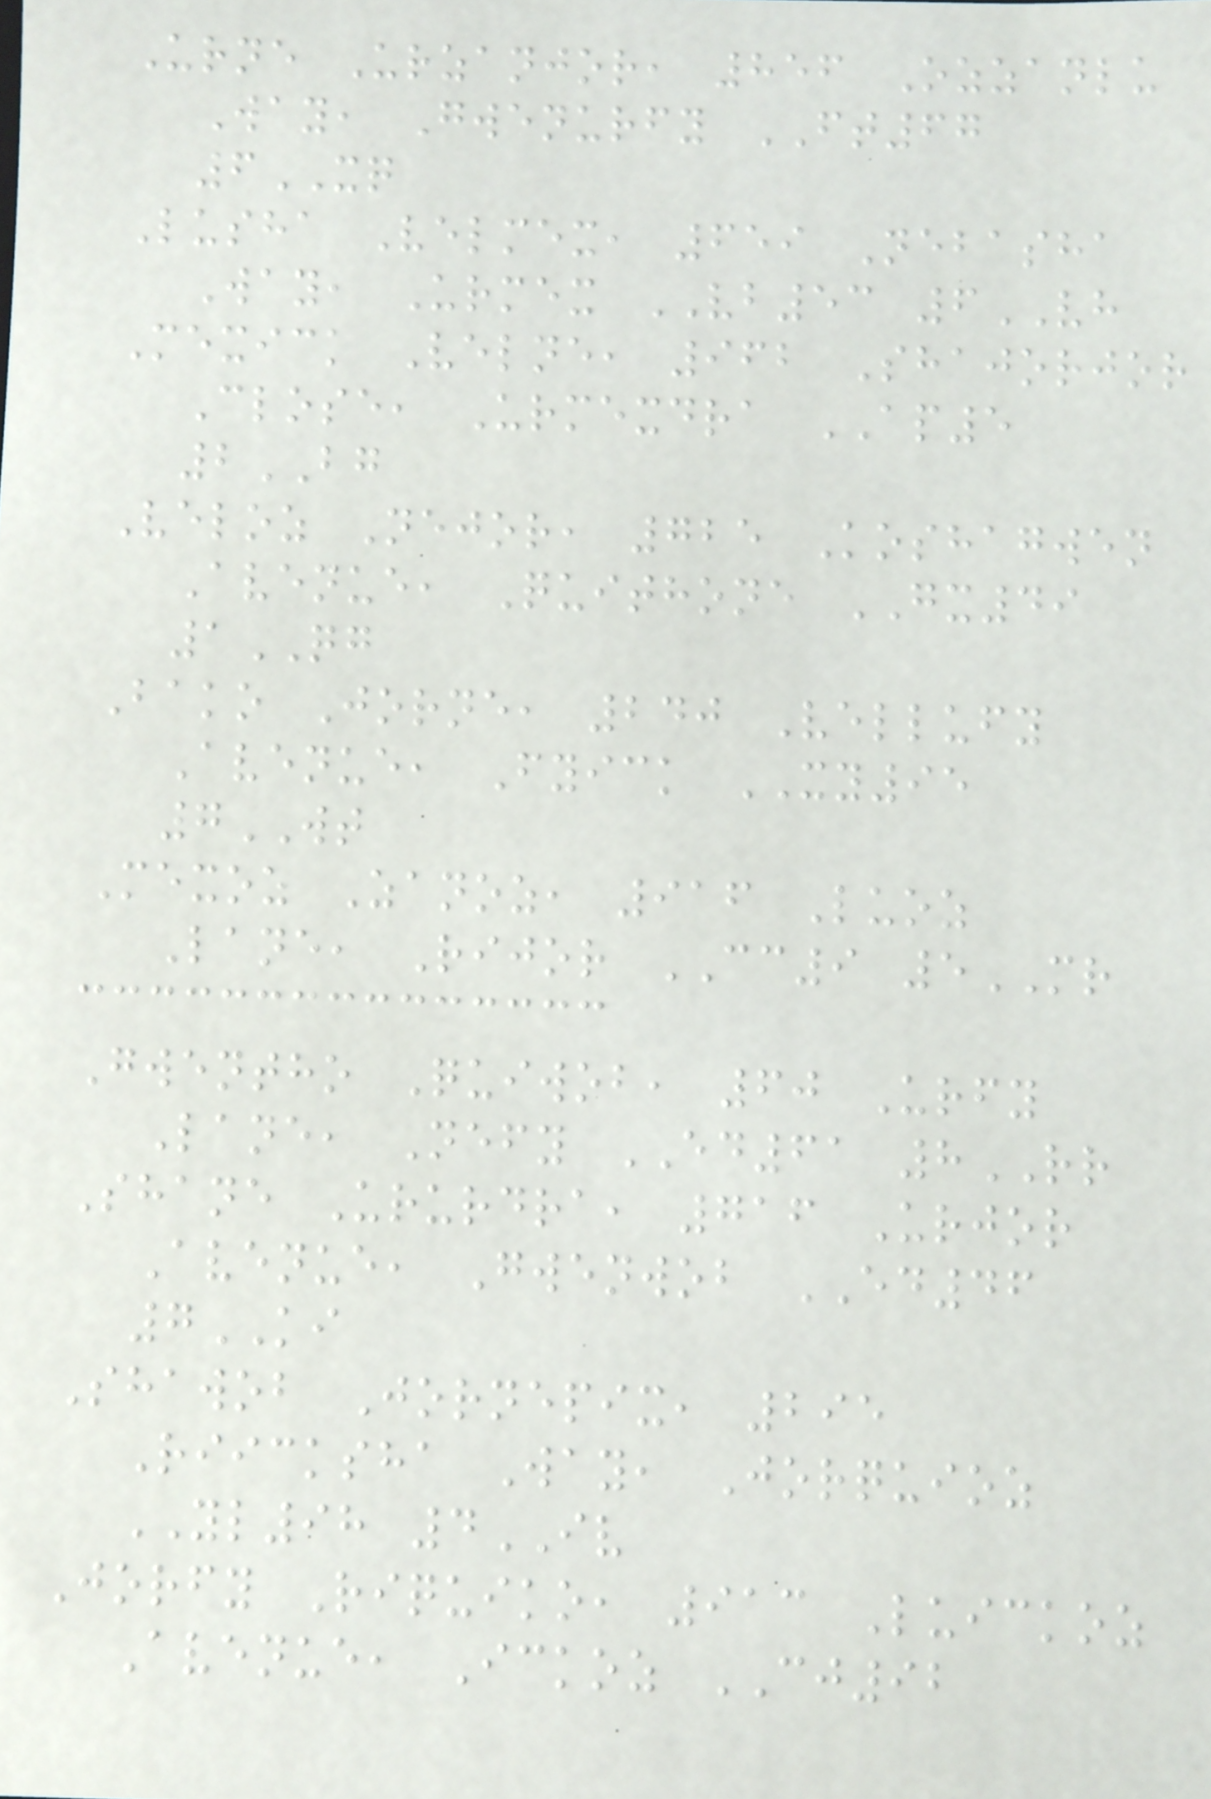Urne Urzanjor, 856 Ozzanlu
Way, Gwenurfy FT67
6XQ
Lusha Velmex, 659 Nebasha
Way, Urmex VB53 6VH
Mexick Velne, 962 Shajorjor
Close, Urmexdra AP5
2BG
Veloz Nejor, 725 Koshagwen
Avenue, Quithone GX49
1QG
Bako Jorne, 240 Vellufy
Avenue, Fyick XY95
7WT
Mexoz Zanoz, 916 Luoz
Lane, Rijor CC9 5MR
Gwentho Quiwob, 60 Urfy
Lane, Nefy ED61 8RR
Shane Ururdra, 716 Urjor
Avenue, Gwenwob ED46
7KI
Shawob Jornepix, 295
Riicksha Way, Jorquioz
YL98 4IV
Jorfy Riquiko, 913 Luickoz
Avenue, Ickoz CJ92
